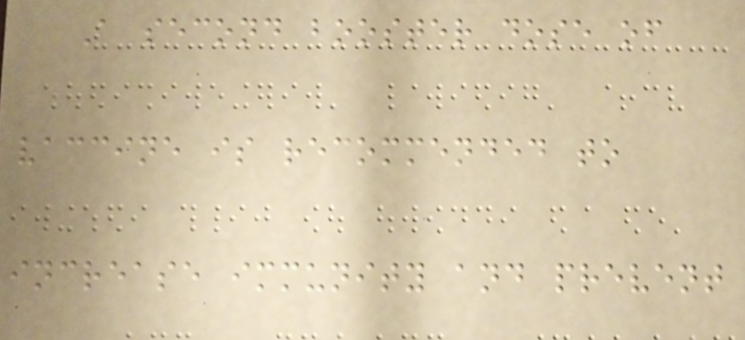A second booster dose of
vaccine is recommended to
increase immunity and prevent
